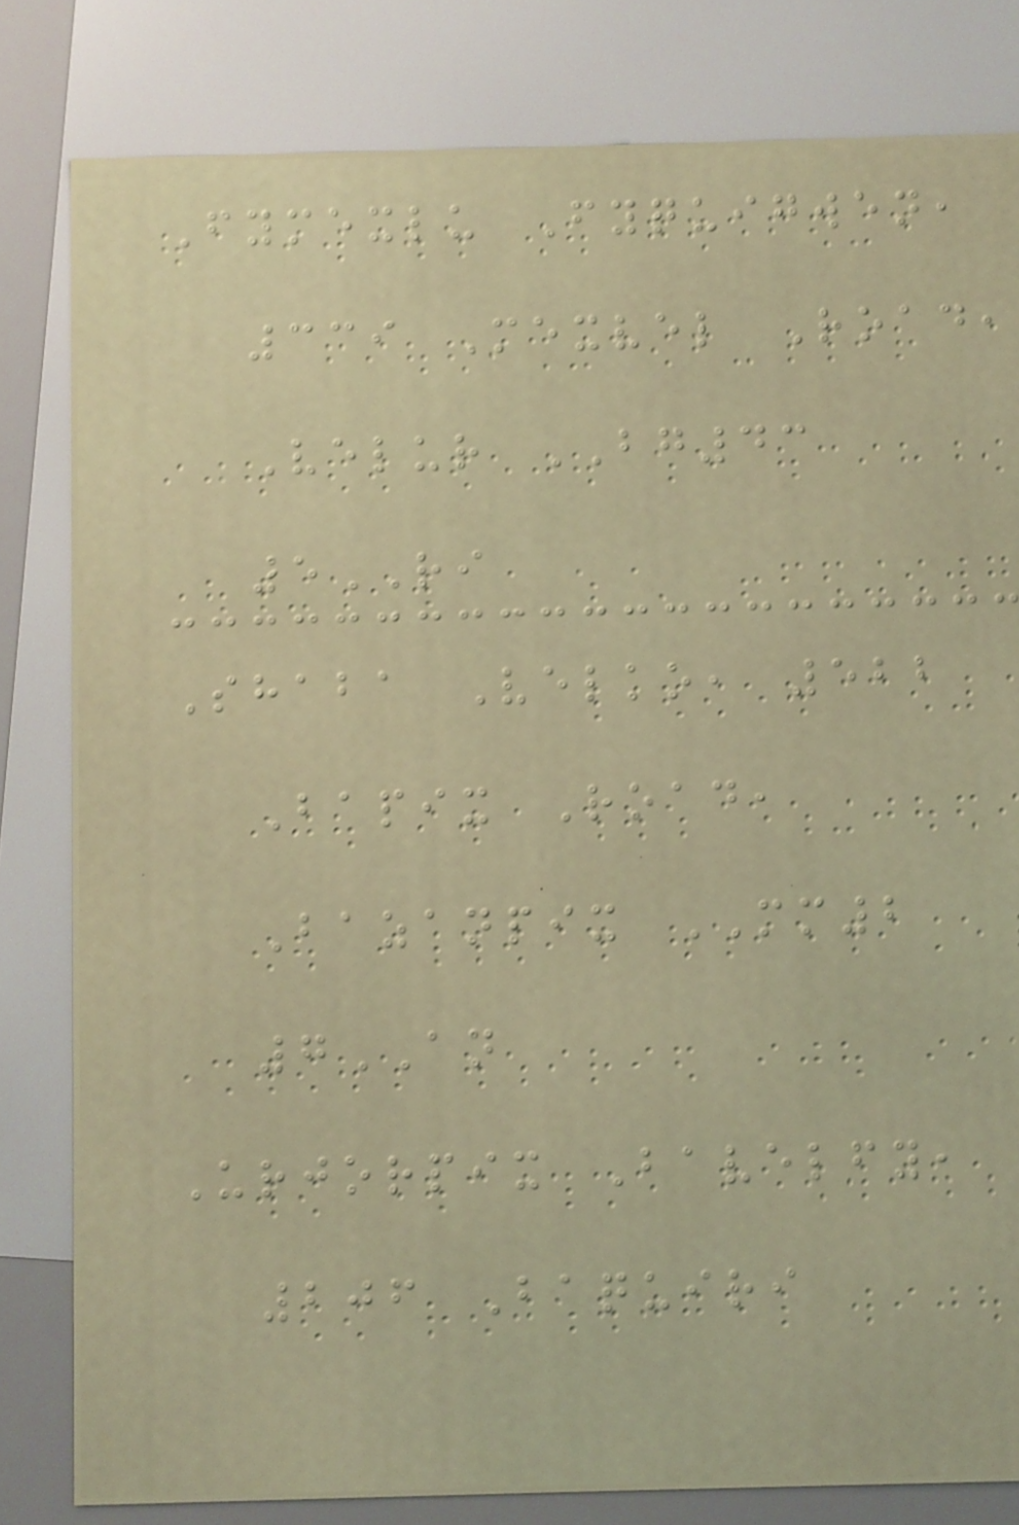Fymexlu Fyquigwen,
339 Mexvel Road,
Velur BG43
5RI
Shaba Velko, 522
Bapix Road,
Bazanpix MM2
7AN
Urjorpix Bavelfy,
206 Baquiri
